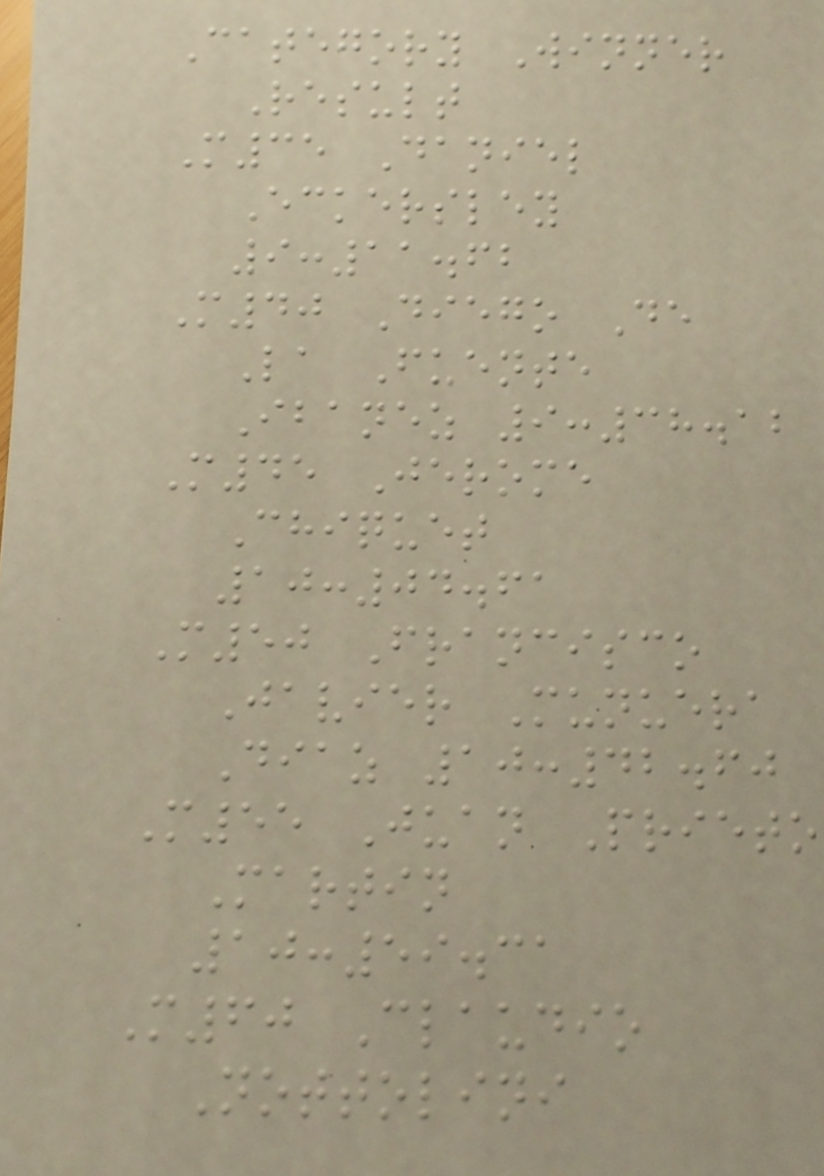Category Winner
Result
M35 Daniel
Eckersley
9:11.62
M40 Diego De
La Fuente
Ibanez 9:38.12
M45 Jerome
Chiquet
10:04.61
M50 Francisco
Javier Munuera
Diaz 10:42.60
M55 Juan Prieto
Martin
10:59.31
M60 Claudio
Nottolini
